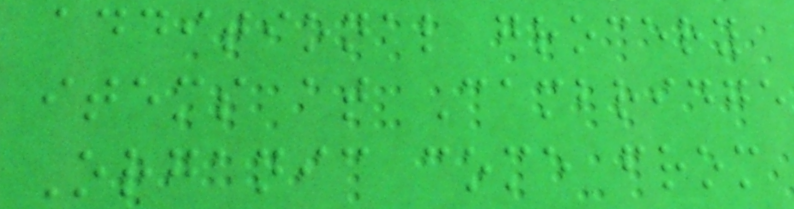additional grocery
items at Cambridge
Organic come from
